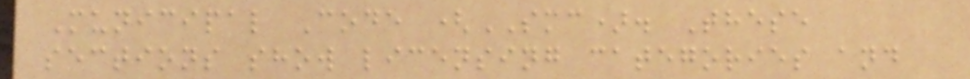Municipal Code (SMC). These
sections show licensing categories and
